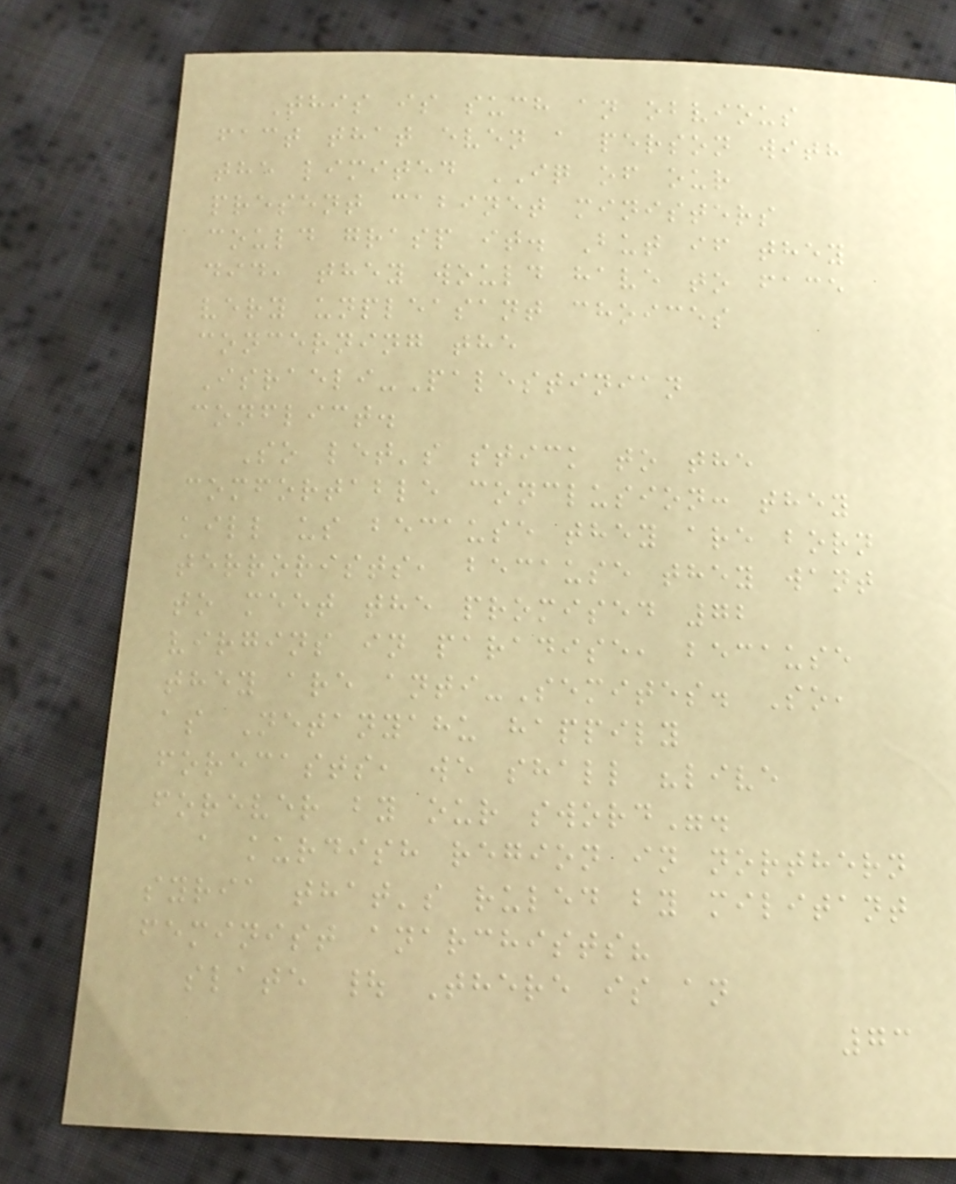This is such an obvious
fact that even a person with
the limited IQ of our
present cabinet ministers
could grasp it. But if they
did, they would have to face
very unpleasant choices
concerning the
Israeli-Palestinian
conflict.
So let's stick to the
comfortable conclusion: they
kill us because they are born
terrorists, because they want
to meet the promised 72
virgins in paradise, because
they are anti-Semites. So,
as Netanyahu happily
forecasts, we shall "live
forever by our sword".
a kurdish region in northern
syria that's ruled by militant
feminist anarchists?
slate | There is an
73
